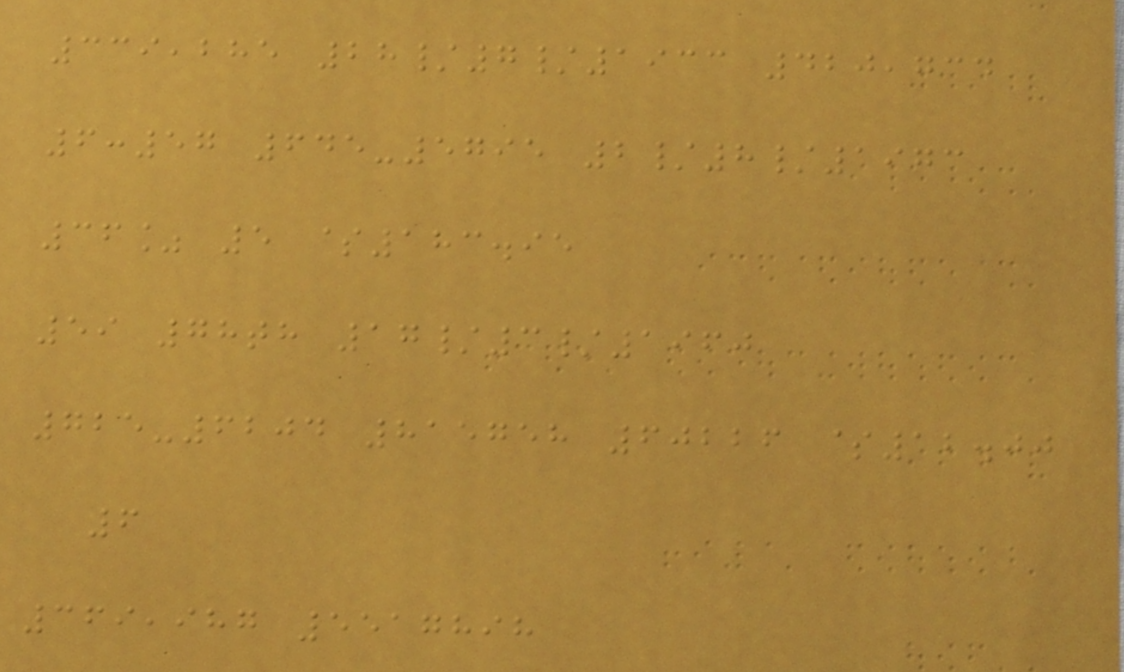339,285 28/7/1933 420,734
6:57 645-5795 2/8/1973
36% 5 $183.95
59 78th 17/3/1960
725-6204 815758 60226 $12.00
6
369,987 5517898
